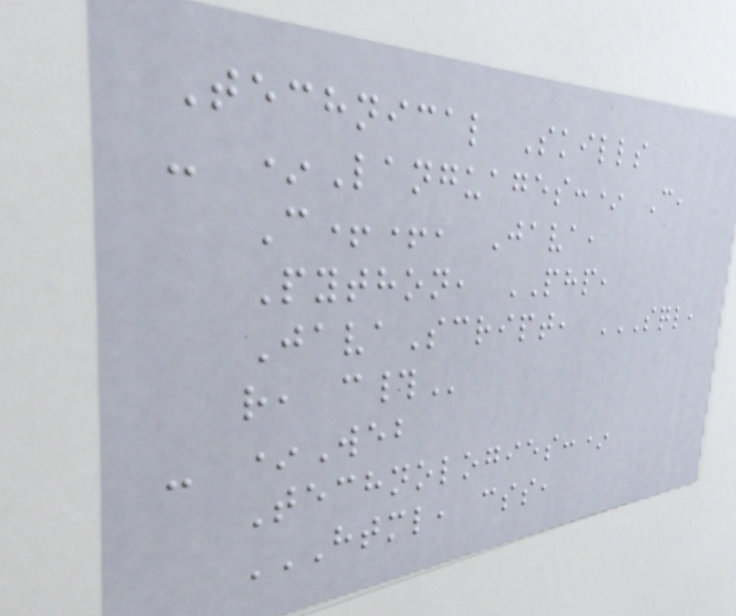Technical Skills
- *Languages:* C,
C++, Java,
Python, PHP,
JavaScript, SQL,
R, C#
- *Web
Technologies:*
HTML, CSS,
